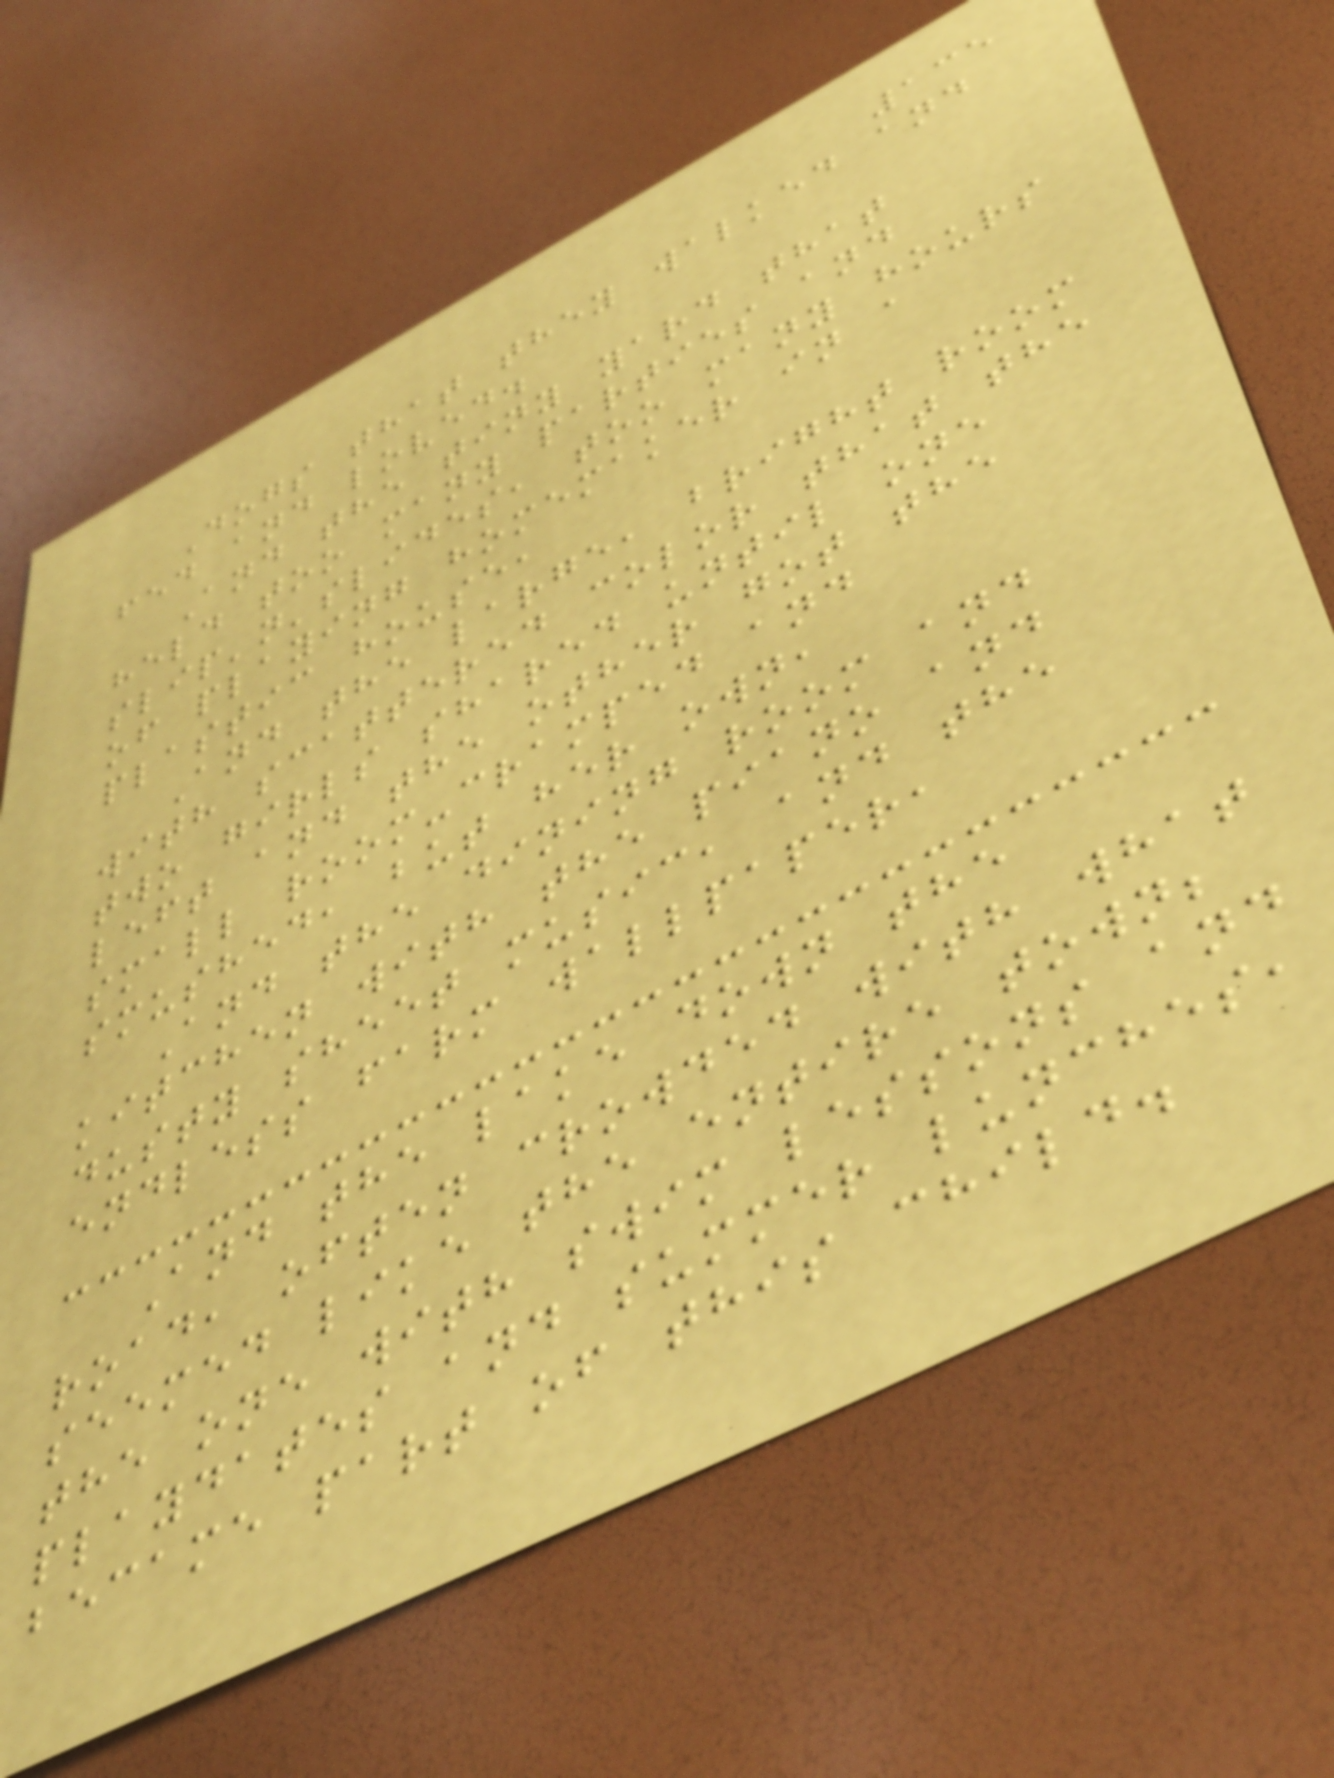135
Dogs that they walked and
fed and loved.
And the tiny yard that
held too many parties and
slip'n'slides, too many hours
of playing homemaker in a
plastic house,
And the large, bright room
with scattered color that the
two girls shared until one
left and the other got the
small room-cramped and
smushed, but her own,
And the dining room and
kitchen with the piano and
dusty sheet music, and the
endless farm wallpaper,
And the lake down the
road, often crowded with what
seemed like the entire town;
the one with swim lessons and
playdates and summer lunches,
became part of this child.
